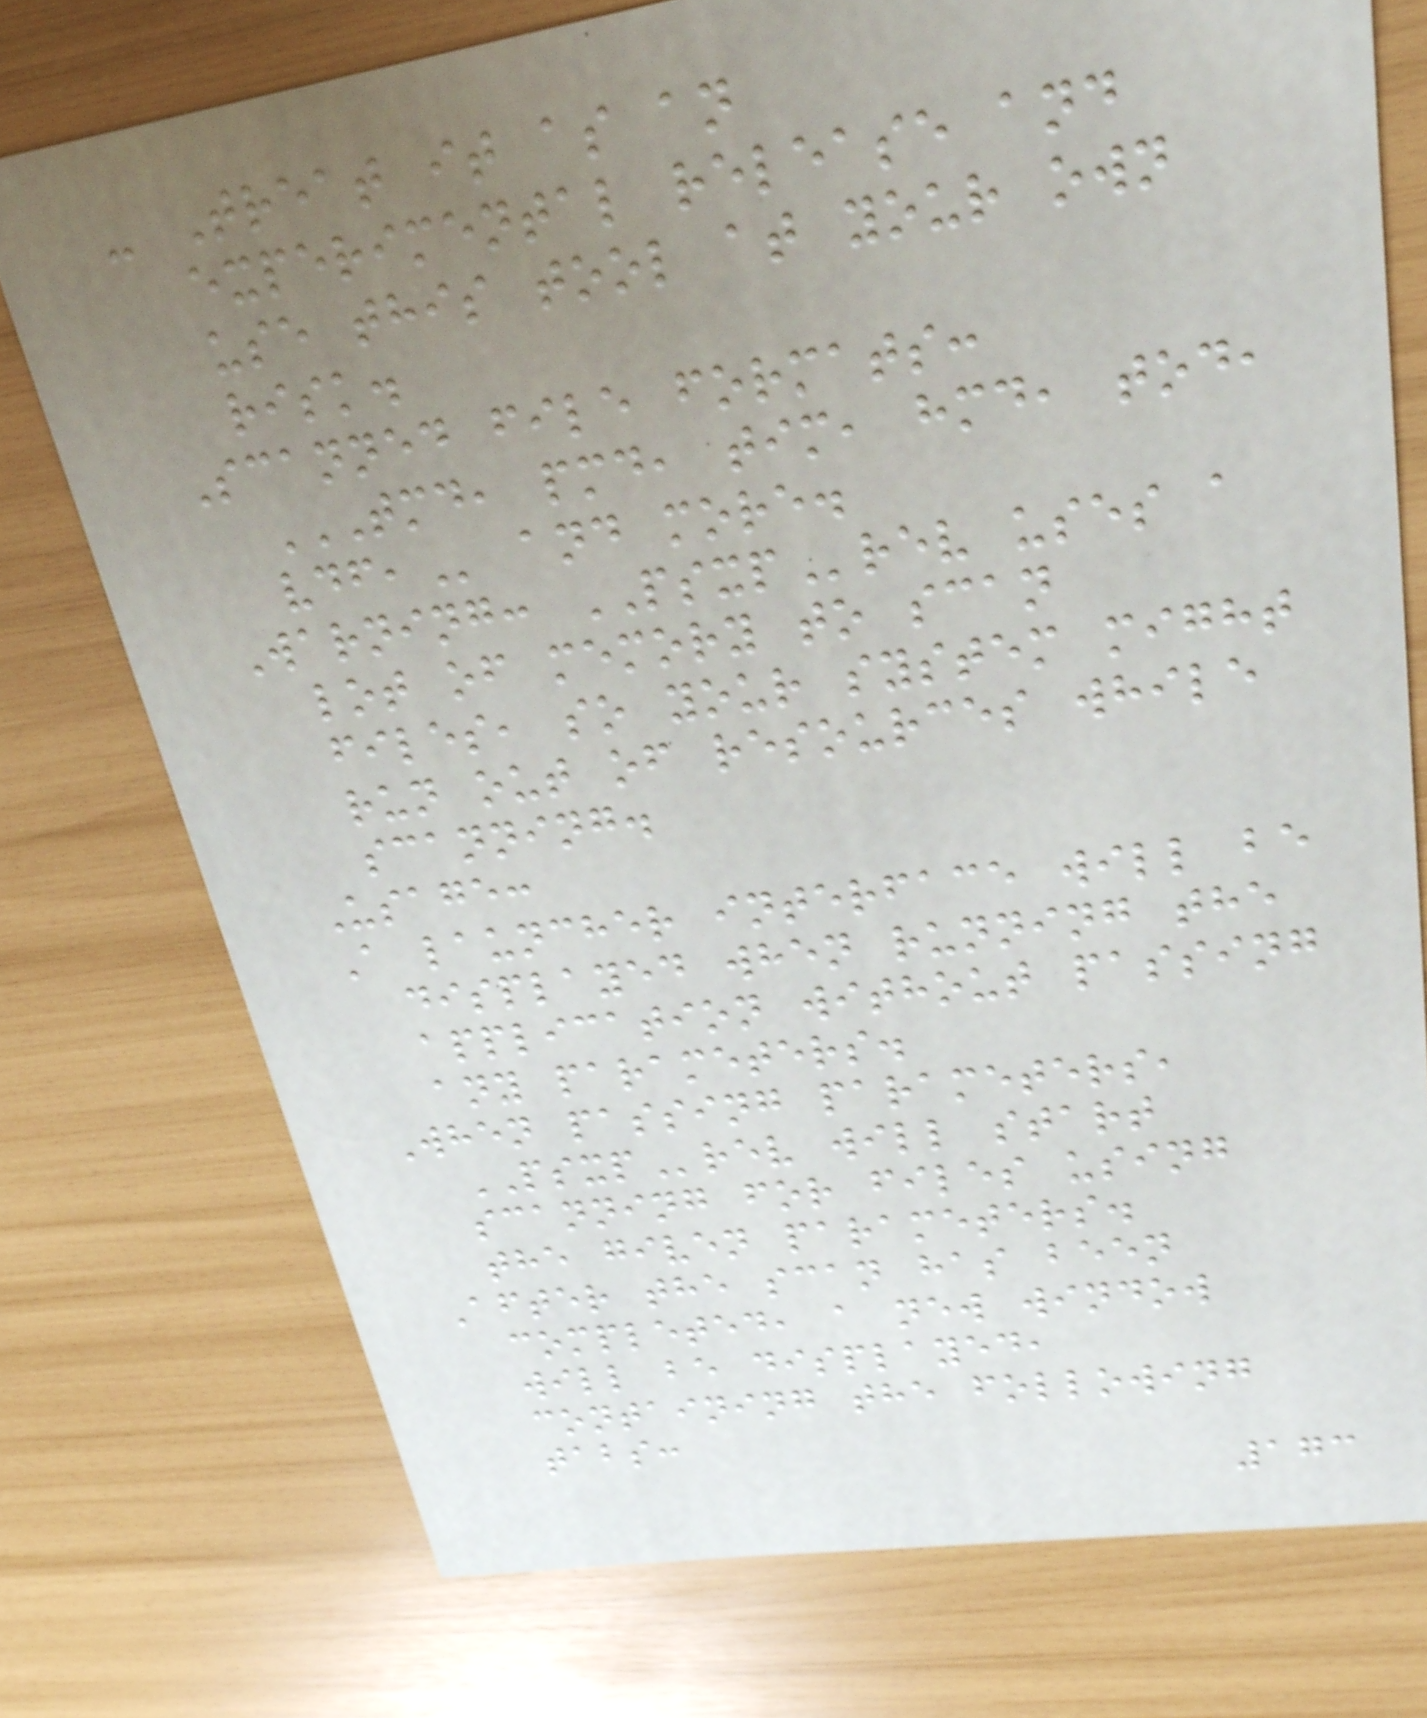- Treat it as an
experimental release and
use this tool at your own
risk.
Scanned file formats:
TMD, PMD, TIM, HMD, TOD,
VDF, and more.
Warning: PSXPrev uses a
lot of memory to scan
files, so your system might
run out of resources while
scanning.
Usage:
A launcher interface will be
displayed when running the
application without passing
any parameters.
When passing parameters,
PSXPrev will start
scanning for files using
the given parameters.
After the scan has been
completed, a new window
will be displayed,
containing the following
tabs:
173
